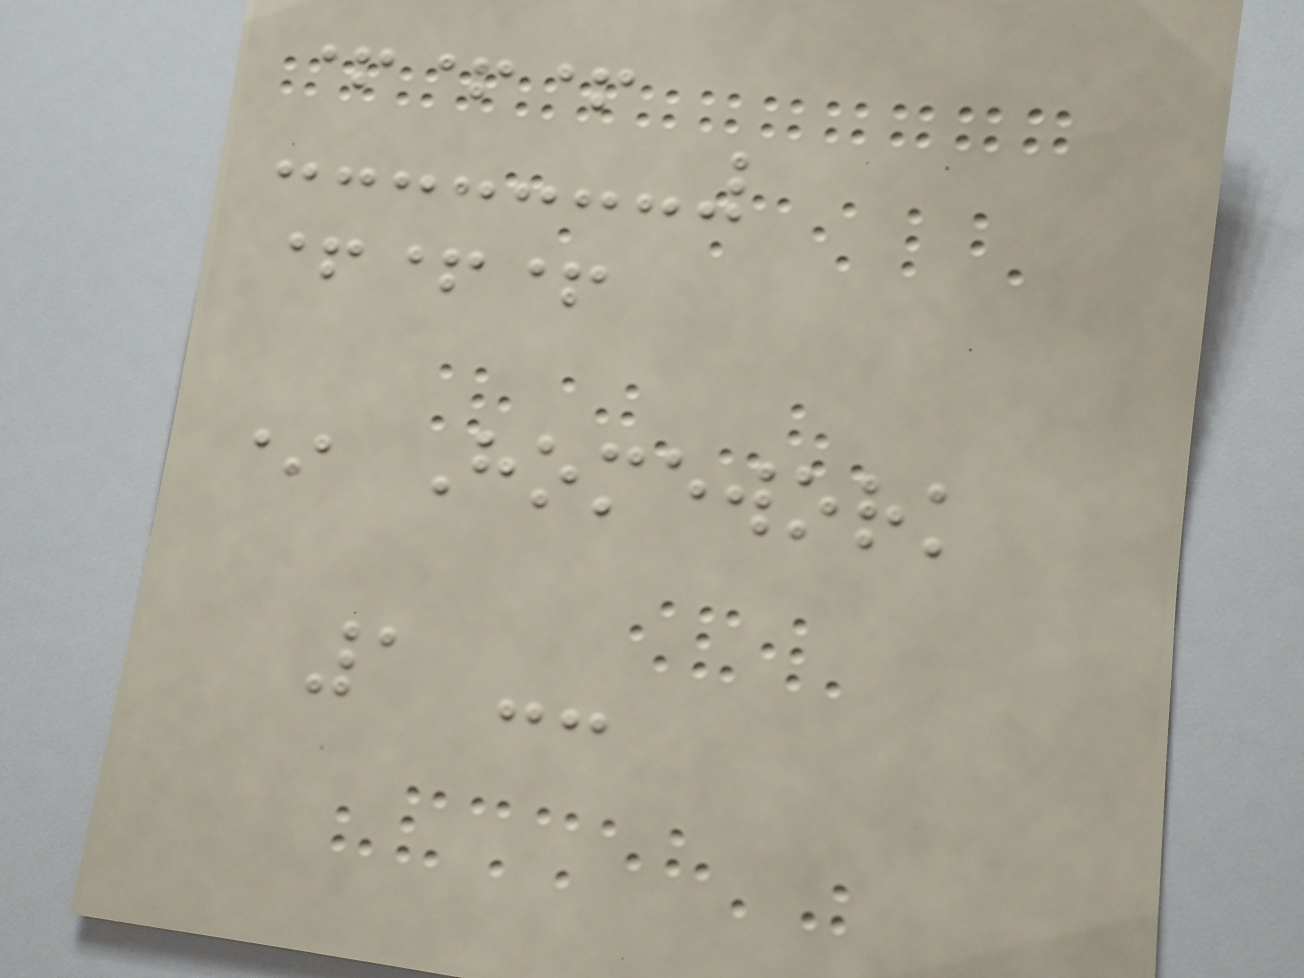+++
+++
* Homework
1 --
